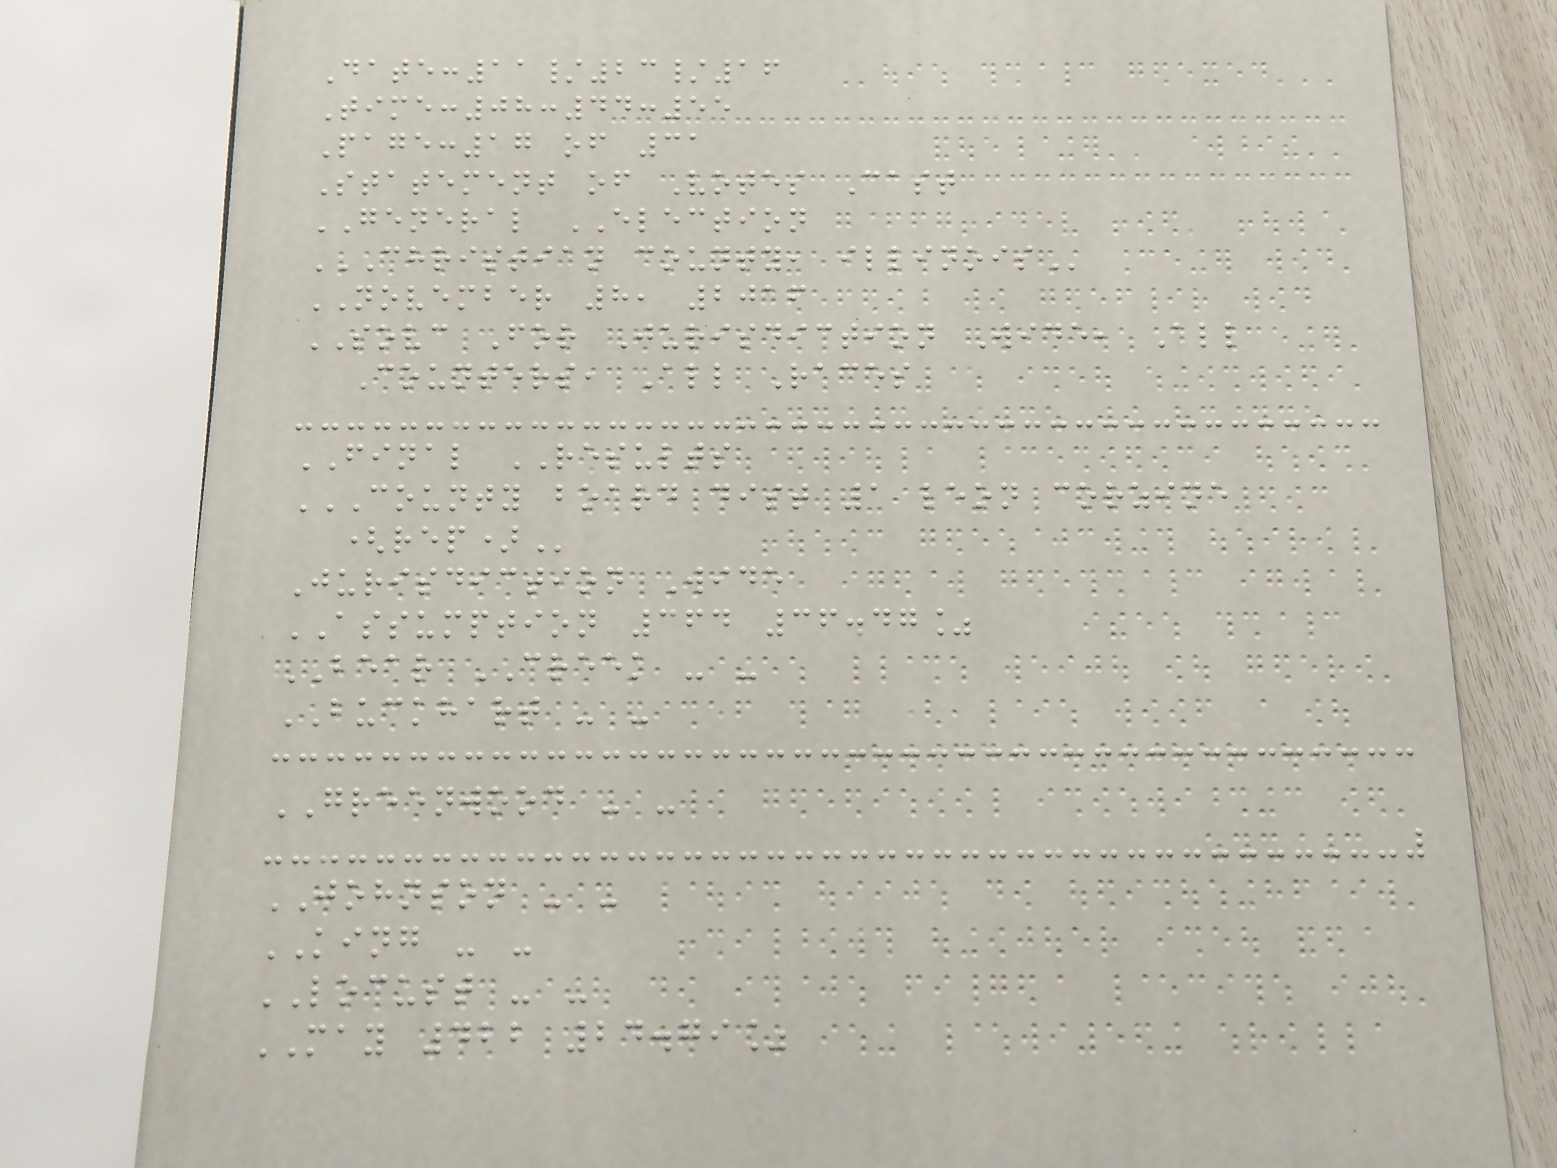Date:11/23/16
Time:08:44:55
Page:17 of 31
Statement of Votes Cast
GENERAL ELECTION
CHRISTIAN COUNTY, ILLINOIS
NOVEMBER 8, 2016
SOVC For Jurisdiction Wide, All
Counters, All Races
FINAL RESULTS
COUNTY BOARD DIST 1 LEON CORZINE
(REP)
Jurisdiction Wide
ASSUMPTION 364 36.47%
BEAR CREEK - -
BUCKHART - -
GREENWOOD - -
JOHNSON - -
KING - -
LOCUST - -
MAY 422 24.79%
